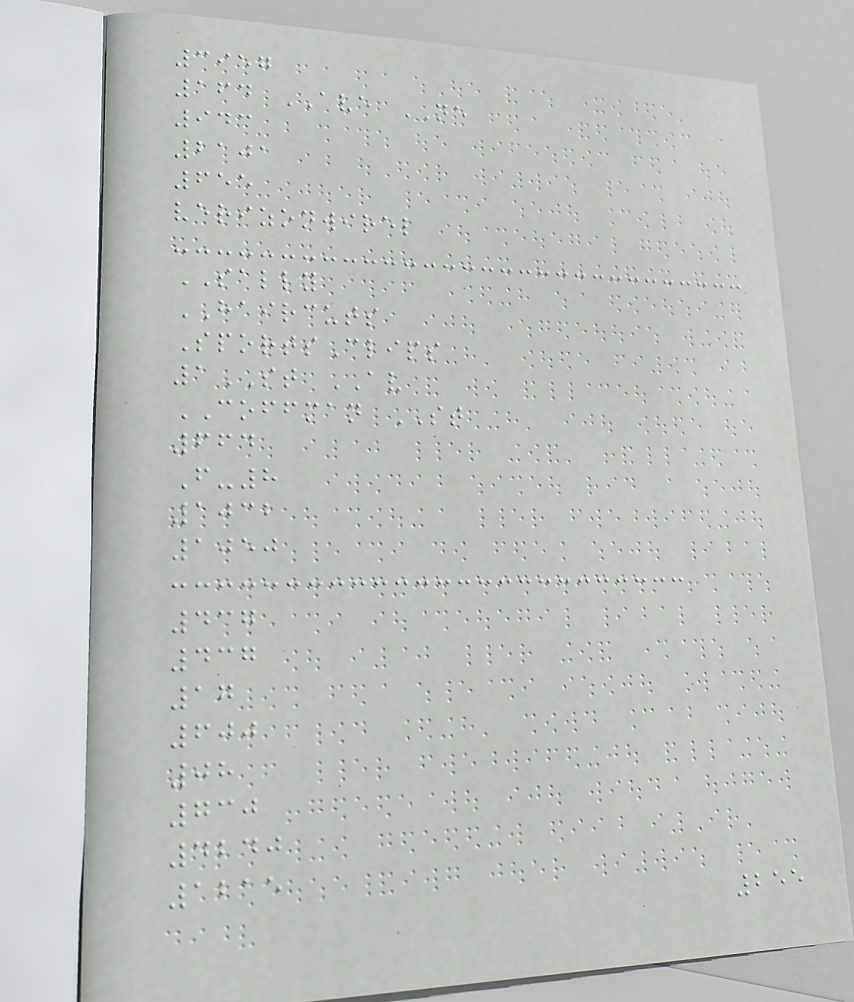3957
164 AVE NE
943
2101
655
verizonwirel
SALLY
HAIRCUTS
SportsClips
1ST AV
COFFMAN ST
664
F-8
1032
1050
437
437
17
600
08
730
4240
1215
255
